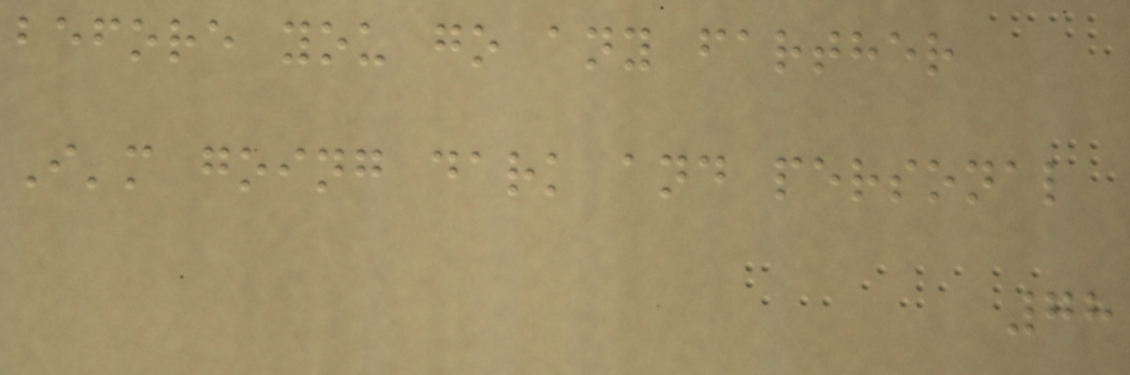before you go any farther
I'm going dark and personal
78
